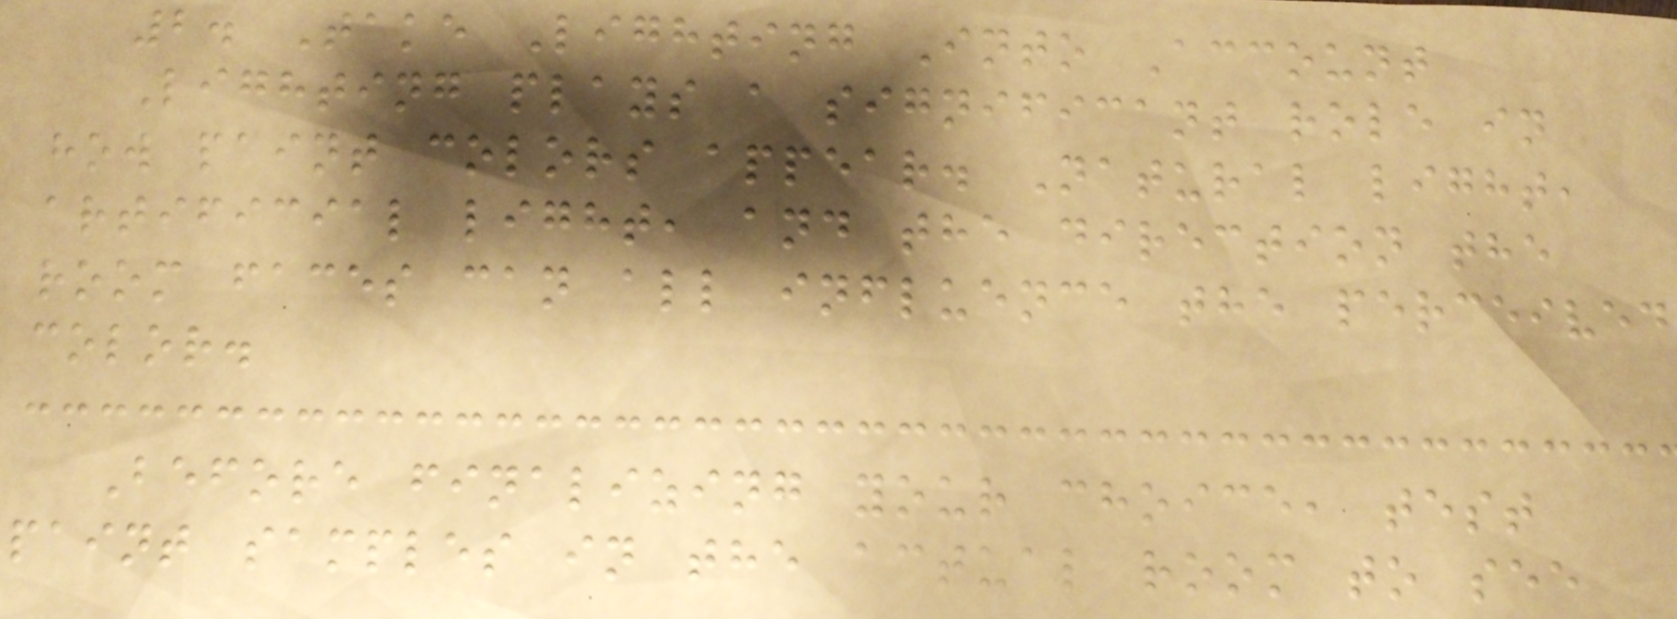2. Take Lighting Into Account
Lighting plays a significant role in
how paint colors appear. Natural light,
artificial light, and the direction the
room faces can all influence the perceived
color.
Before finalizing your choice, test
paint samples in the actual room to see
